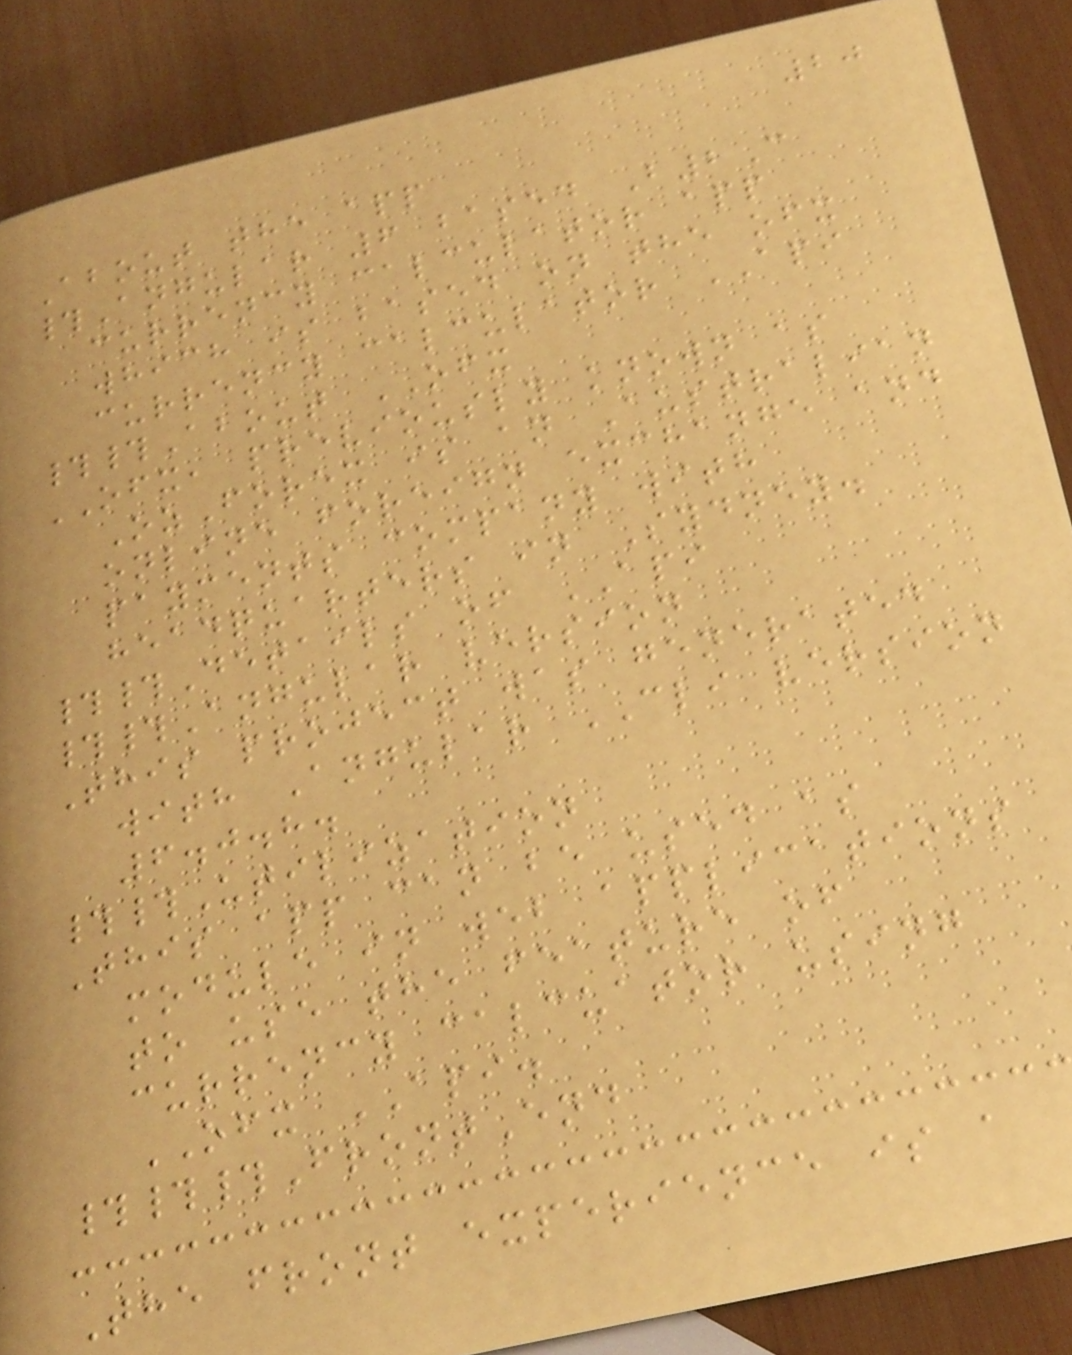20
About the app
#Angular 6 based B2C
currency calculator app
which is based on the ofx
currency calculator API
##About OFX
OFX, previously known as
OzForex is an Australian
online foreign exchange and
payments company with
headquarters in Sydney.
##Details of API
##Angular version
This project was generated
with Angular CLI version
6.0.8.
##Utilization
This app can be used as
module in web applications
to use the feature of
currency calcuator using
OFX API.
###FrontEnd
The front experience is a
